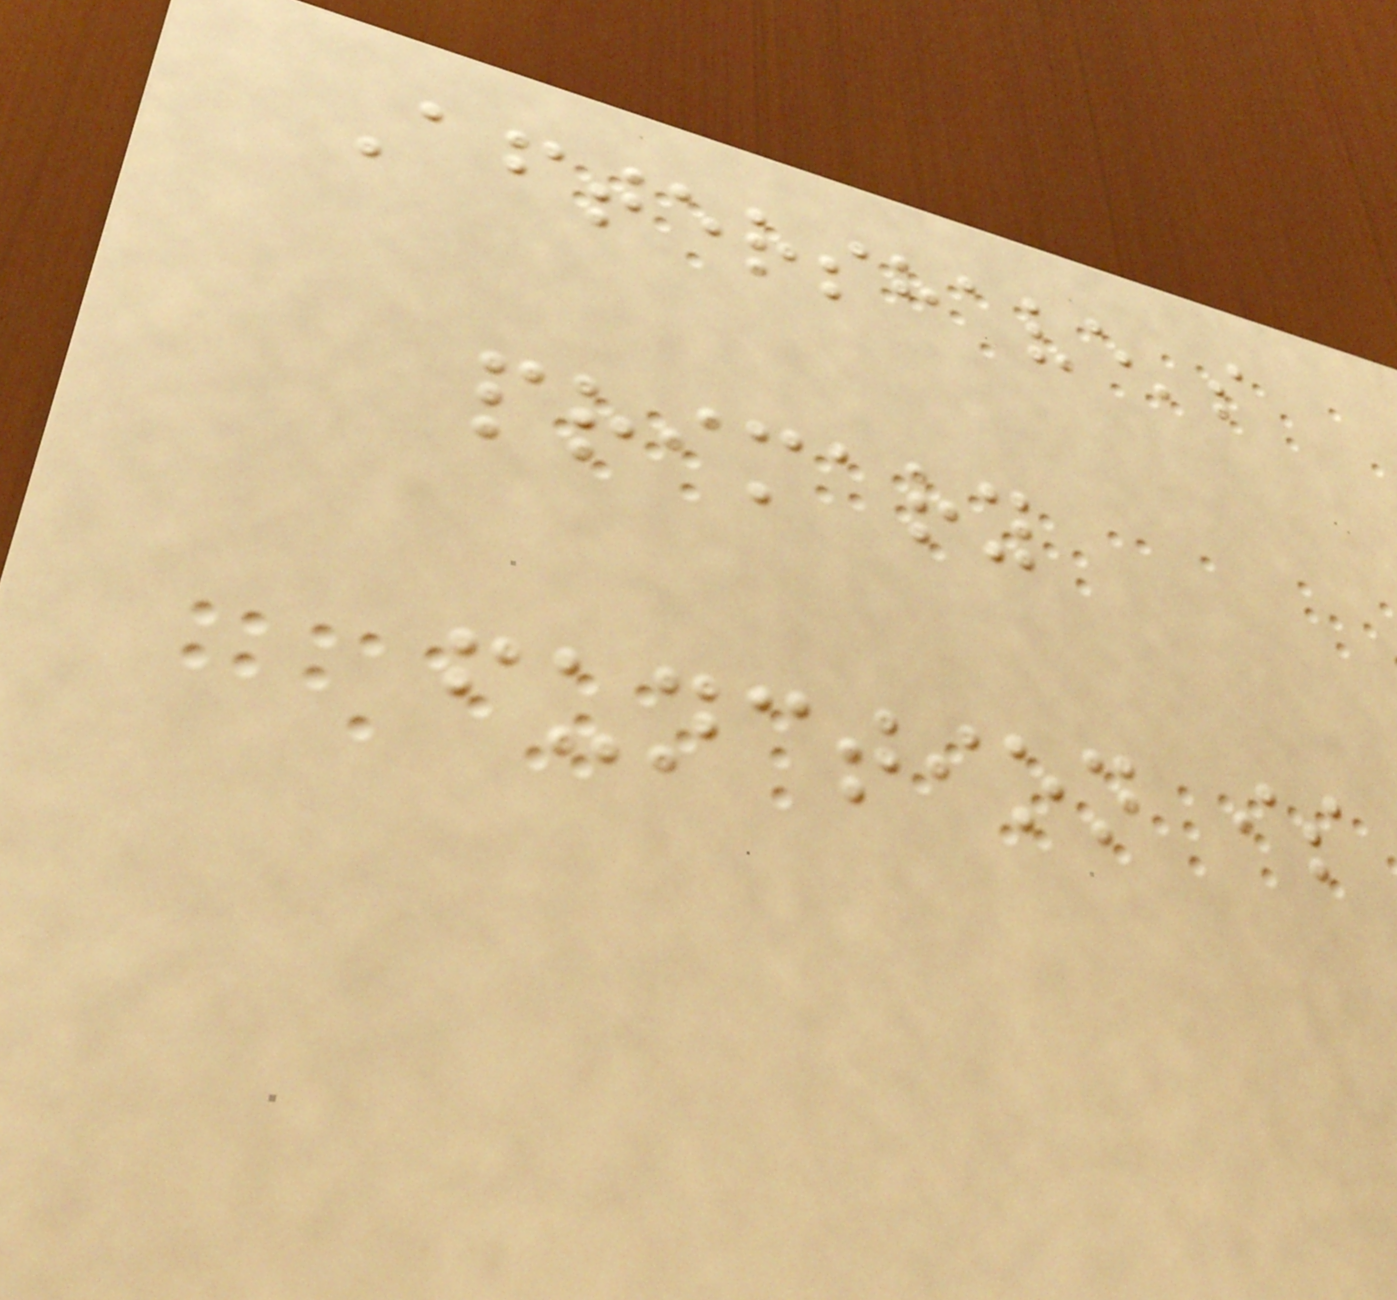Aftershave's
primary
function is
